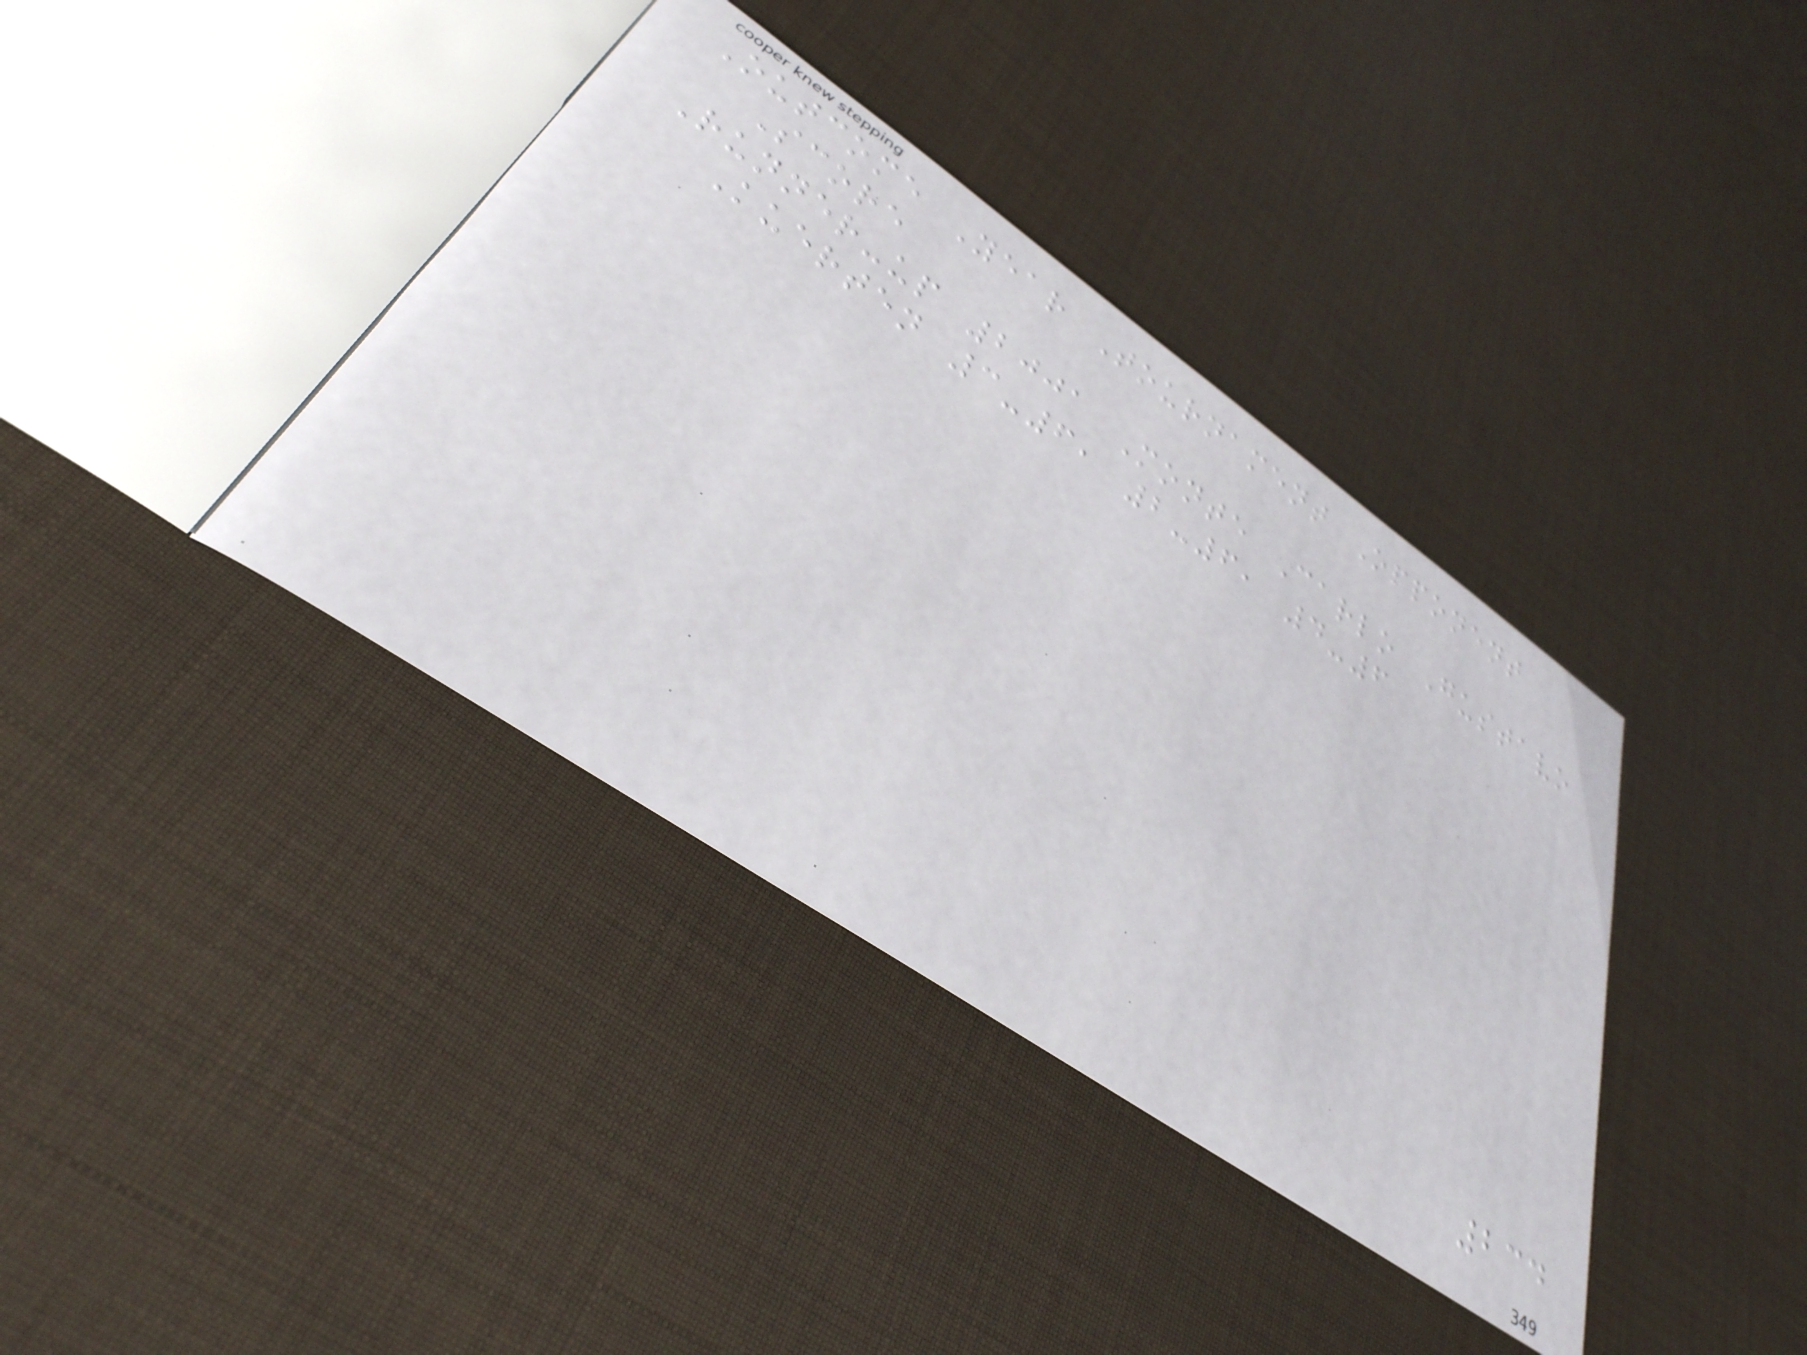Outcome Year Tournament Opponent
Score
Runner-up 2001 Monte Carlo Gustavo
Kuerten 3-6, 2-6, 4-6
234
